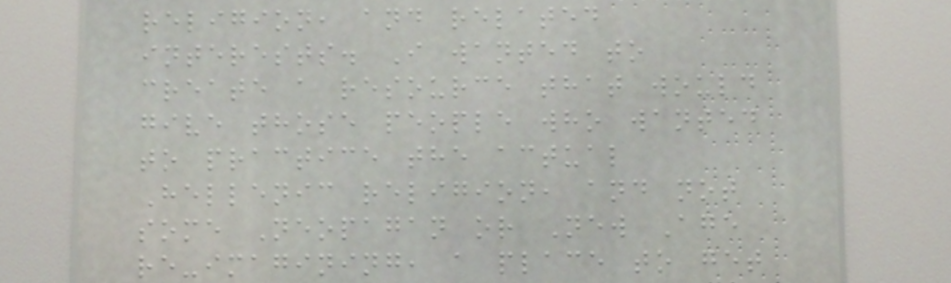religion, and related
interests. I wanted to
create a resource that would
give those people who wanted
to practice the actual
Hellenic religion, and not
some Neopagan or New Age
re-imagining, a place to get
